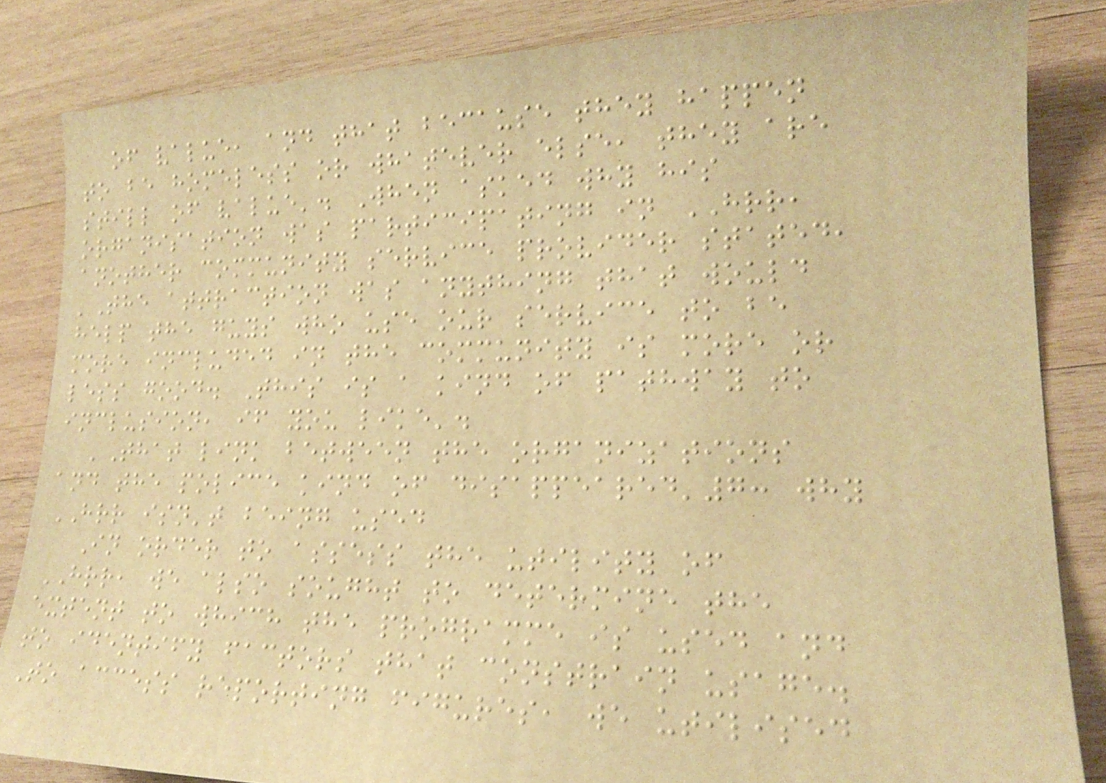of value, and that because they happen
to be homeless or whatever else, they are
still of value'. When asked why his
organisation was participating in HRR,
another community service provider stated,
'The attraction was anything that would
help the guys who use our service to be
more included in the community is more or
less good. This is a kind of pathway to
inclusion, if you like'.
'That link between the organizations
and the police kind of disappeared'7: why
HRR isn't being used
In order to assess the utility of
HRR, we also sought to determine the
extent to which the programme is used and
to identify factors that constrain usage.
To access reporting figures, we utilised
